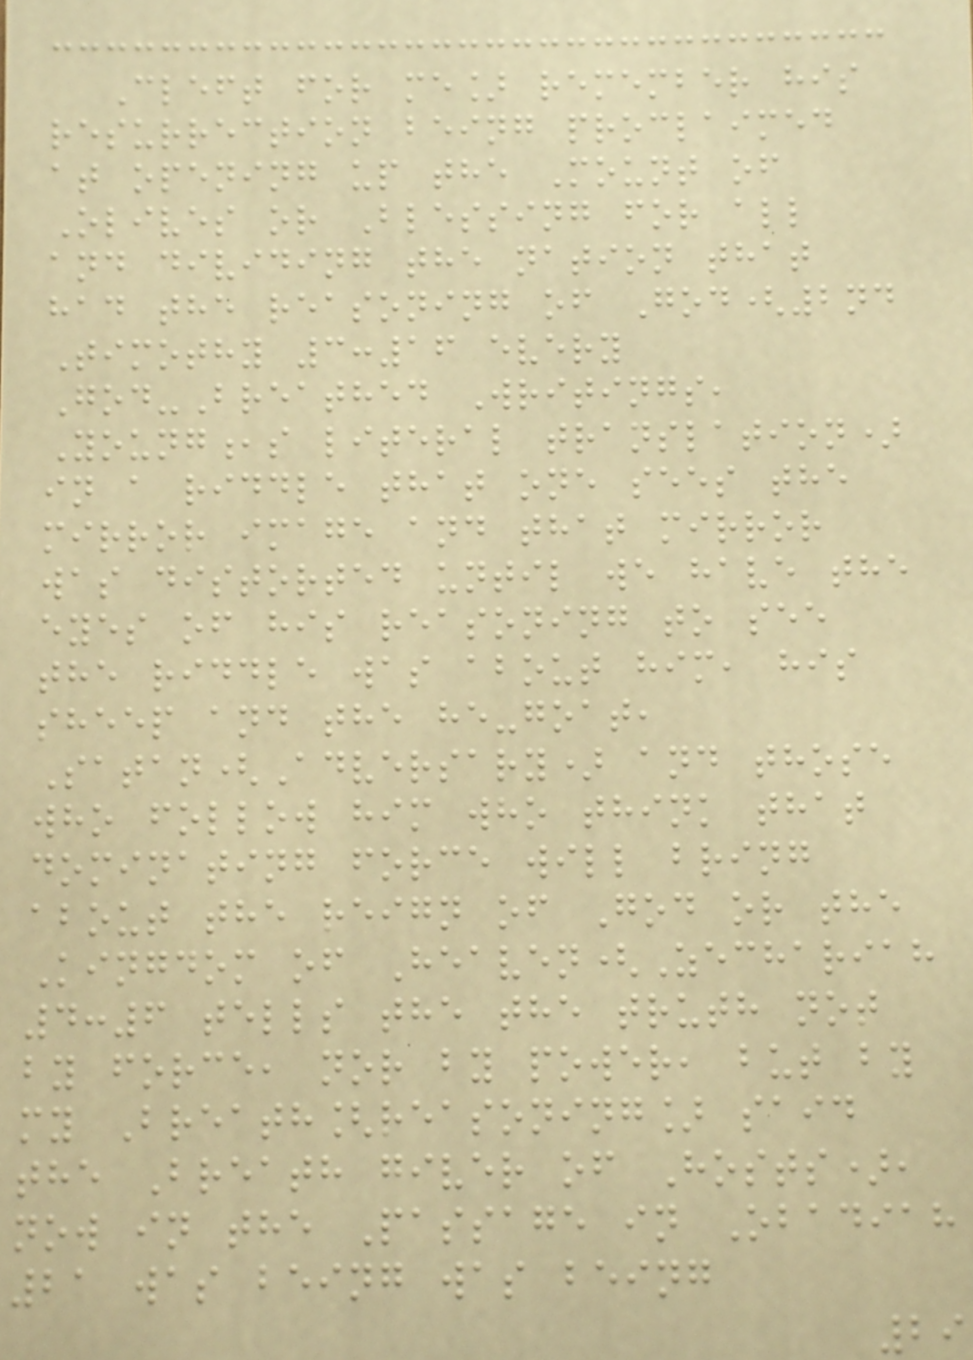Cleft for me] remember his
resurrection being proclaimed
at opening up the Mount of
Olives or Blessing for all
and dividing the nation that
had the reasoning of God(2nd
Timothy 3:16 every
God-Breathed Writings,
Young,s literal translation)
in a riddle that one sees the
mirror image and that mirror
was distorted until we have the
eyes of his reasoning to see
the riddle was about him, his
sheep and the he-goat,
Satan(Adversary) and those
who follow him who think that
dominating force will bring
about the reign of God or the
Kingdom of Heaven(Zechariah
4:6 tells the the truth not
by force, nor by power, but by
my Breath[reasoning] said
the Breath giver of Hosts),
now in the Passage in Obadiah
21 was being was being
29
